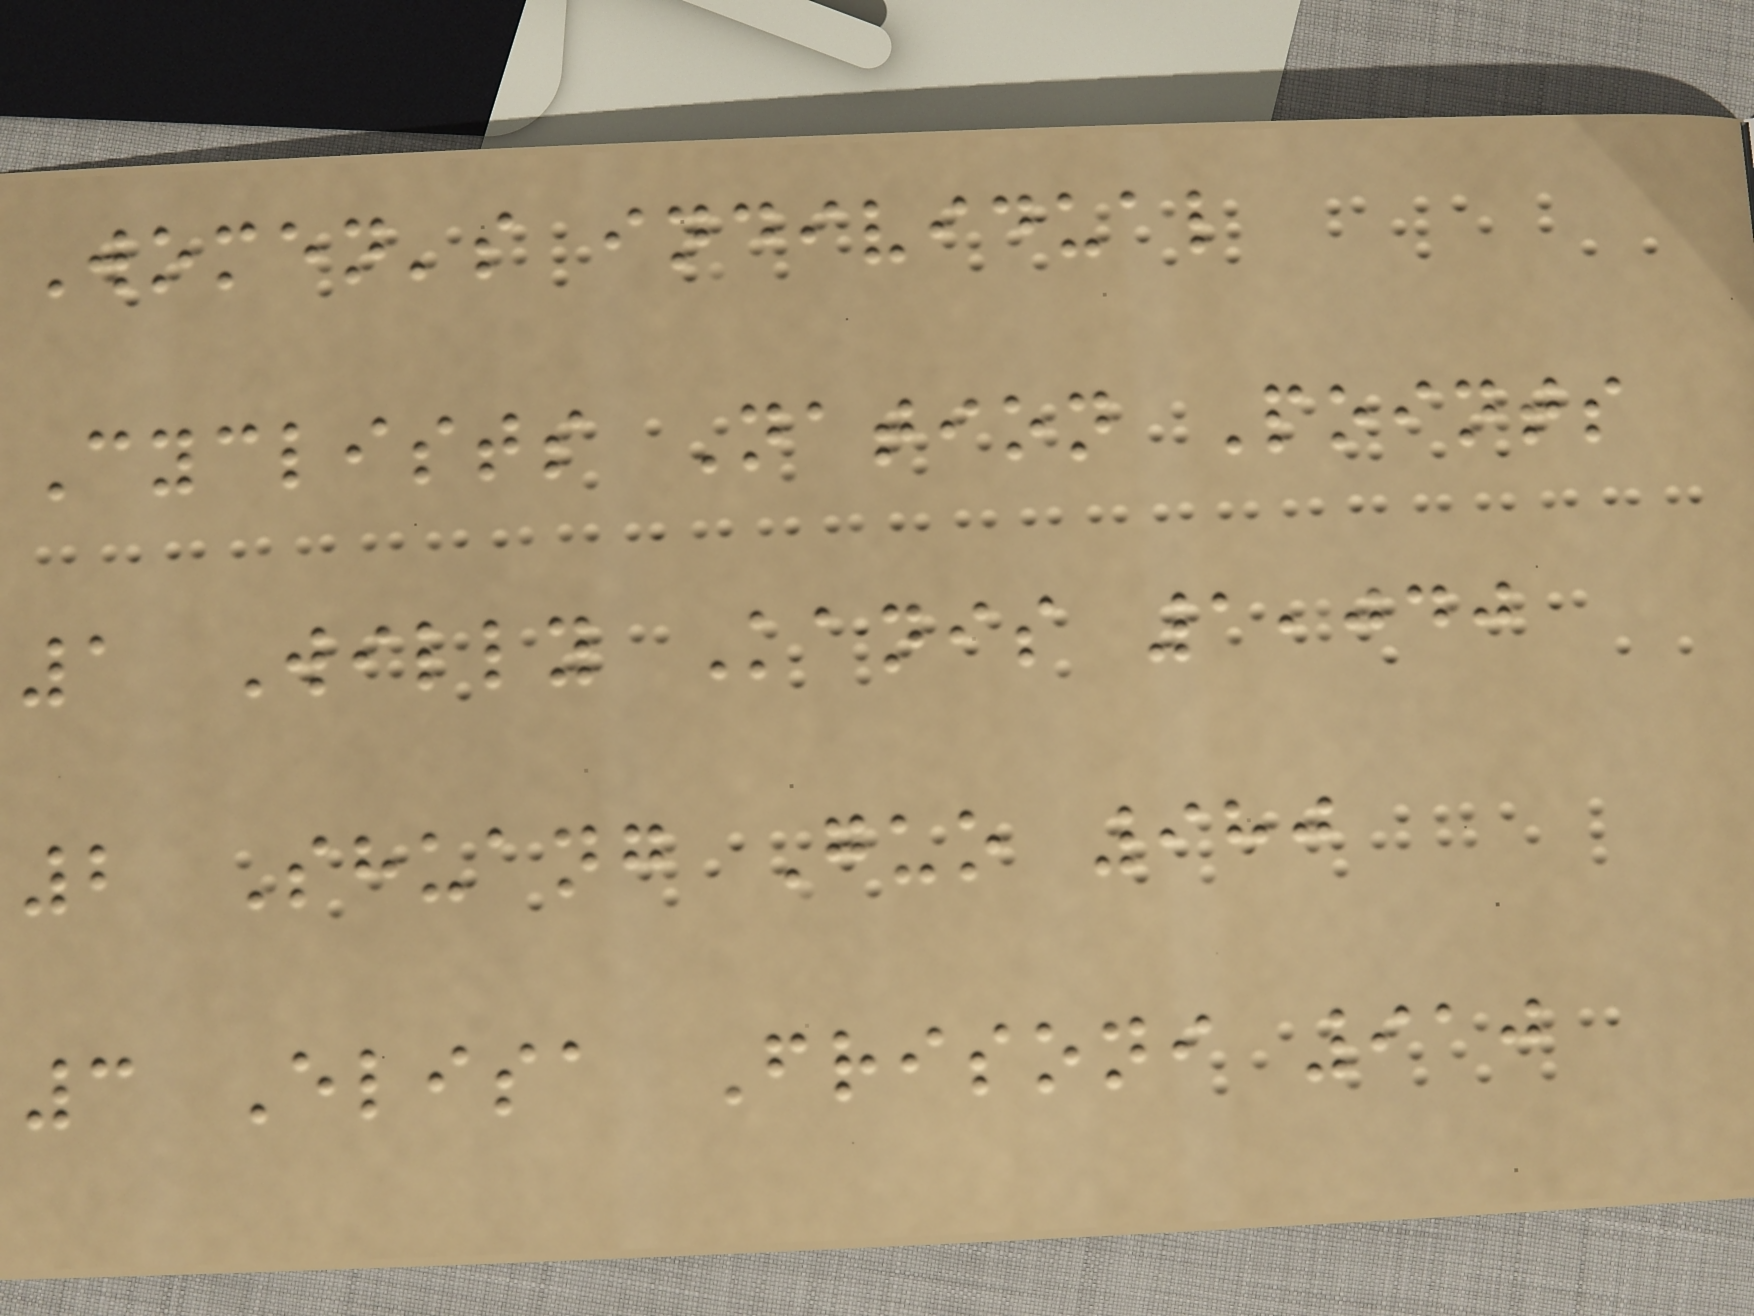Women's individual
Cyclists Nation Points
1 Willy Kanis 1,040
2 Shuang Guo 980
3 Elisa Frisoni 910
